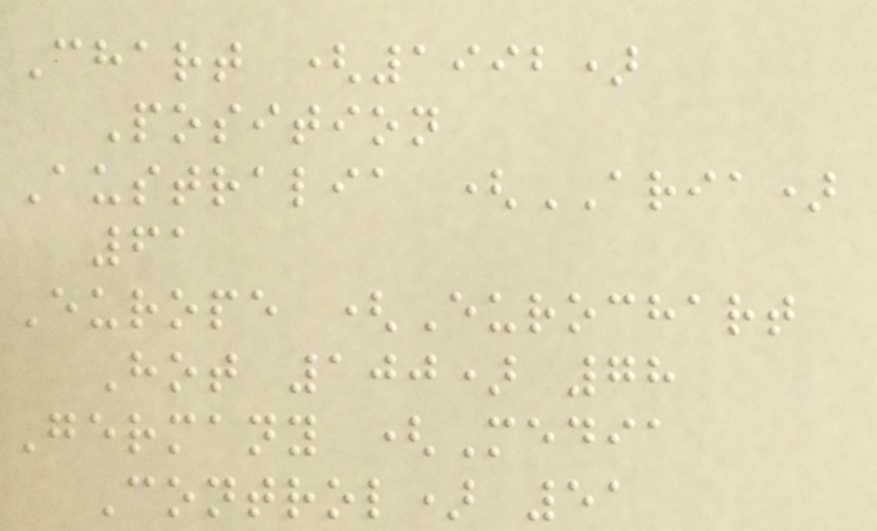Chart (1992)
Position
Australia (ARIA)
61
Europe (Eurochart
Hot 100) 78
Germany (Media
Control) 51
